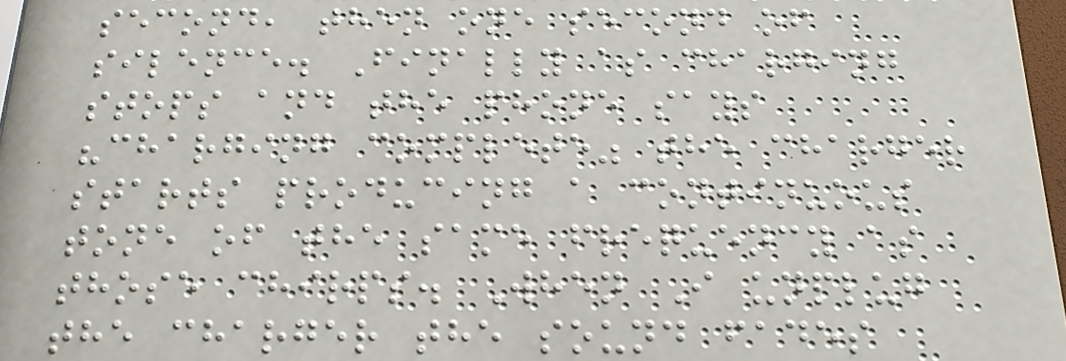second, then one second of
silence. Finally as charging
stops and the phone says
"charging complete" the charger
starts producing a continuous
tone of the same frequency as
those chirps. When I unplug
the charger the sound fades
